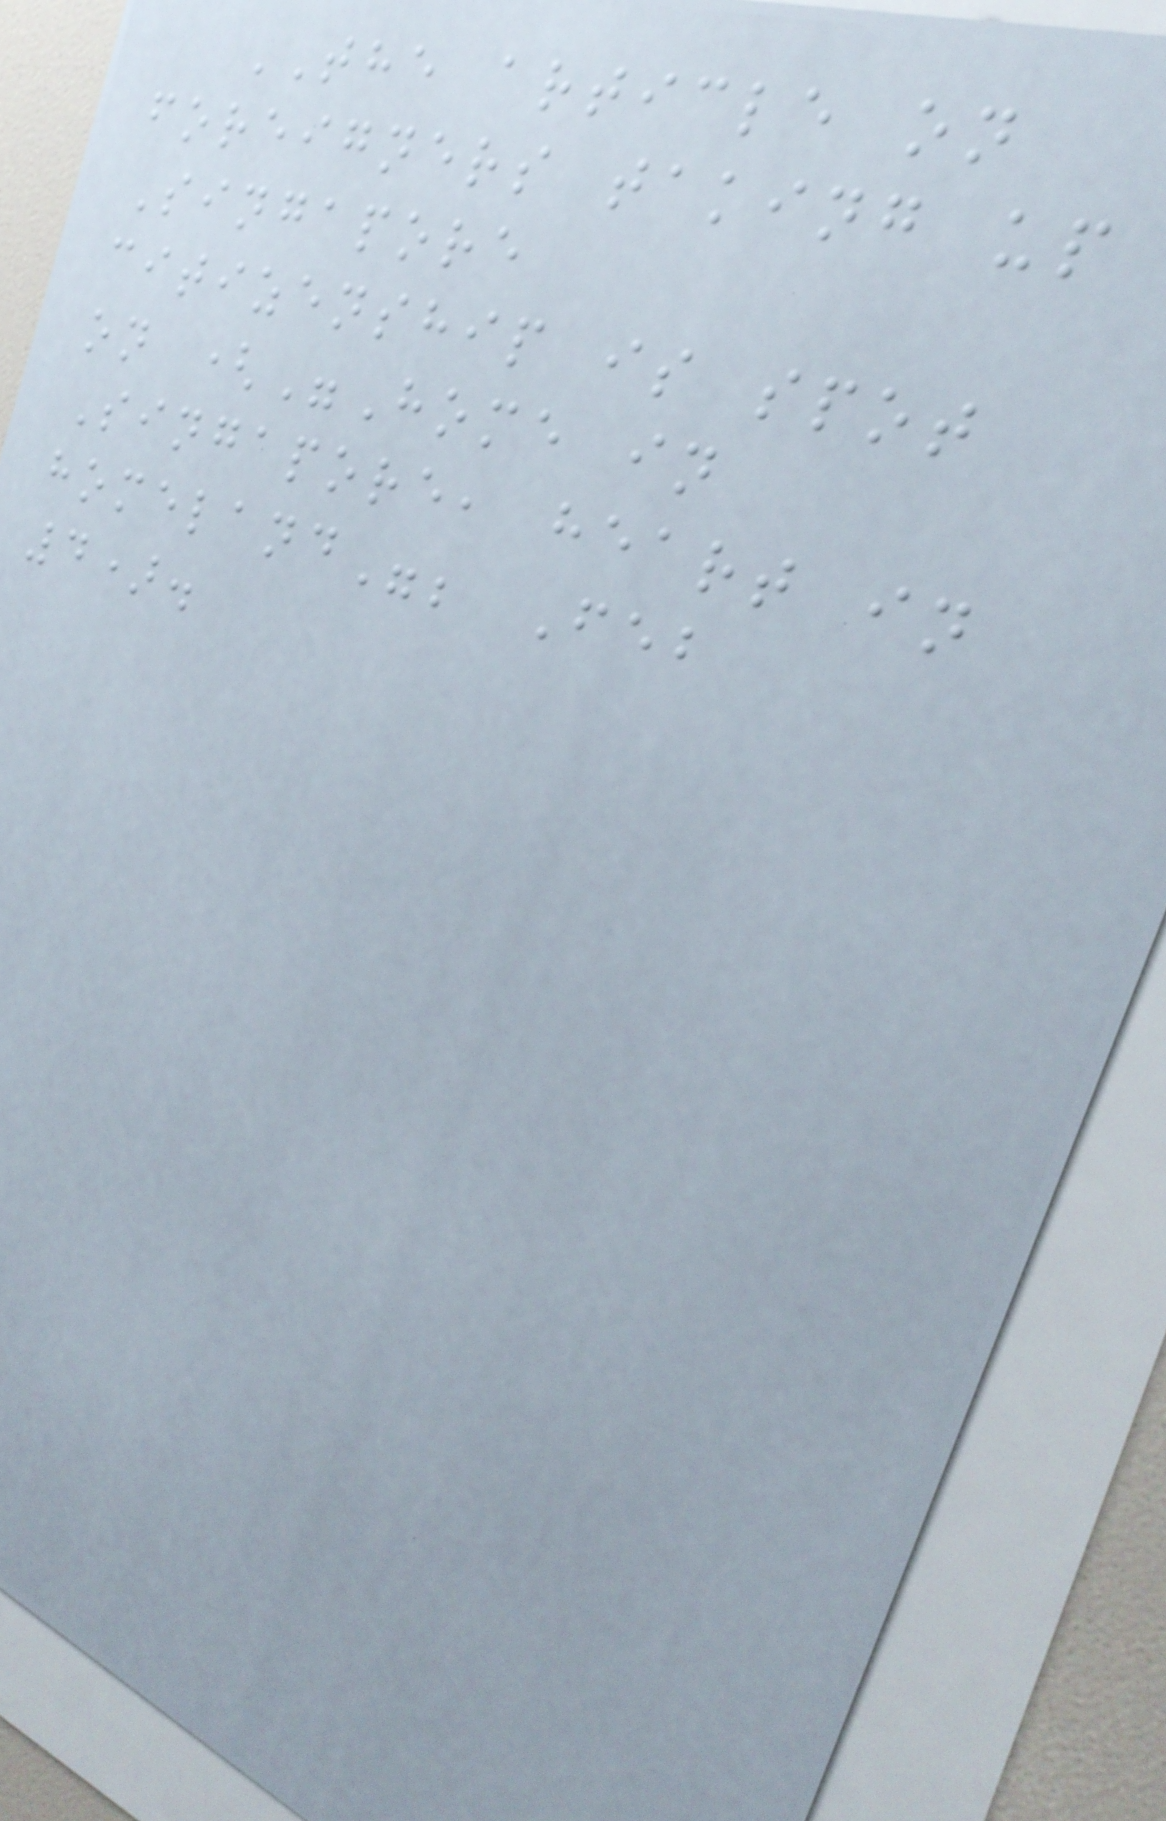THE article on
foreigners taking up
Singapore
citizenship is spot
on ("Home in
Singapore, heart in
homeland"; Feb
4).
